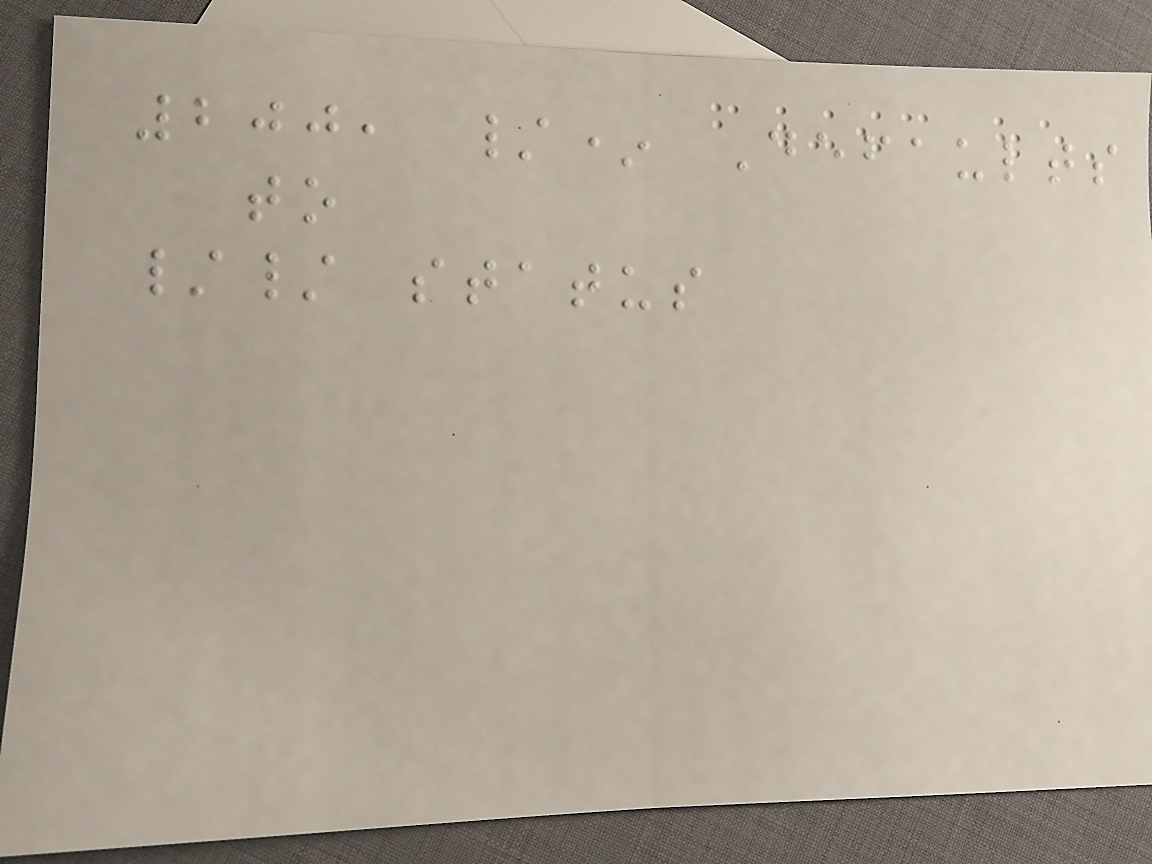200, /* Defaults
to
// status
